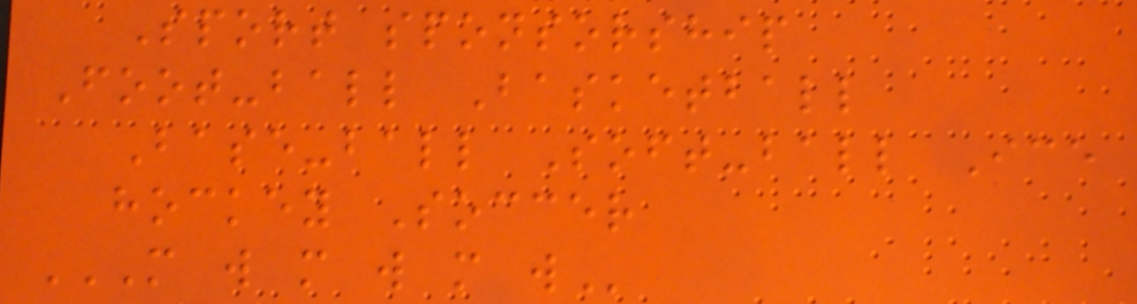Sport sponsorship
Foot-ball Basketball
Base-ball Soft-ball Ice
hockey Soccer
M W M W M W
